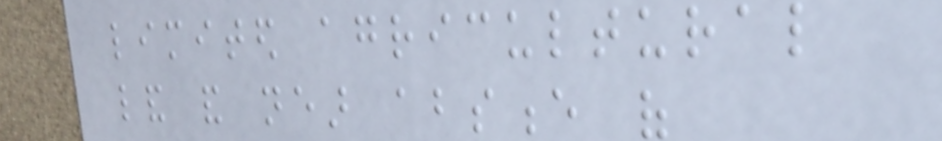limited agricultural
land and near absence of
